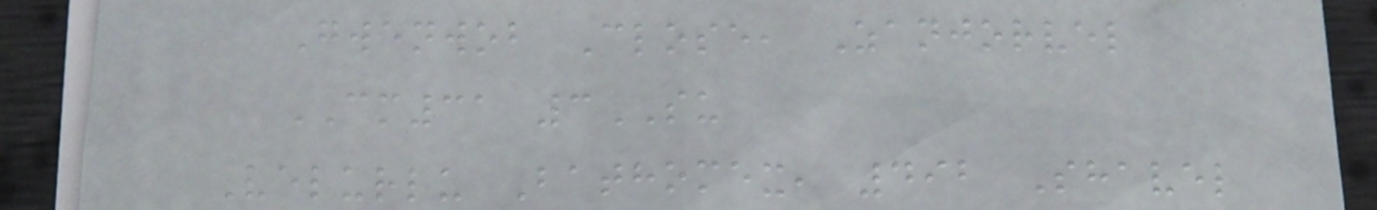Gwenwob Close, Zanjorvel
CM31 3SU
Velurlu Bathomex, 492 Shavel
